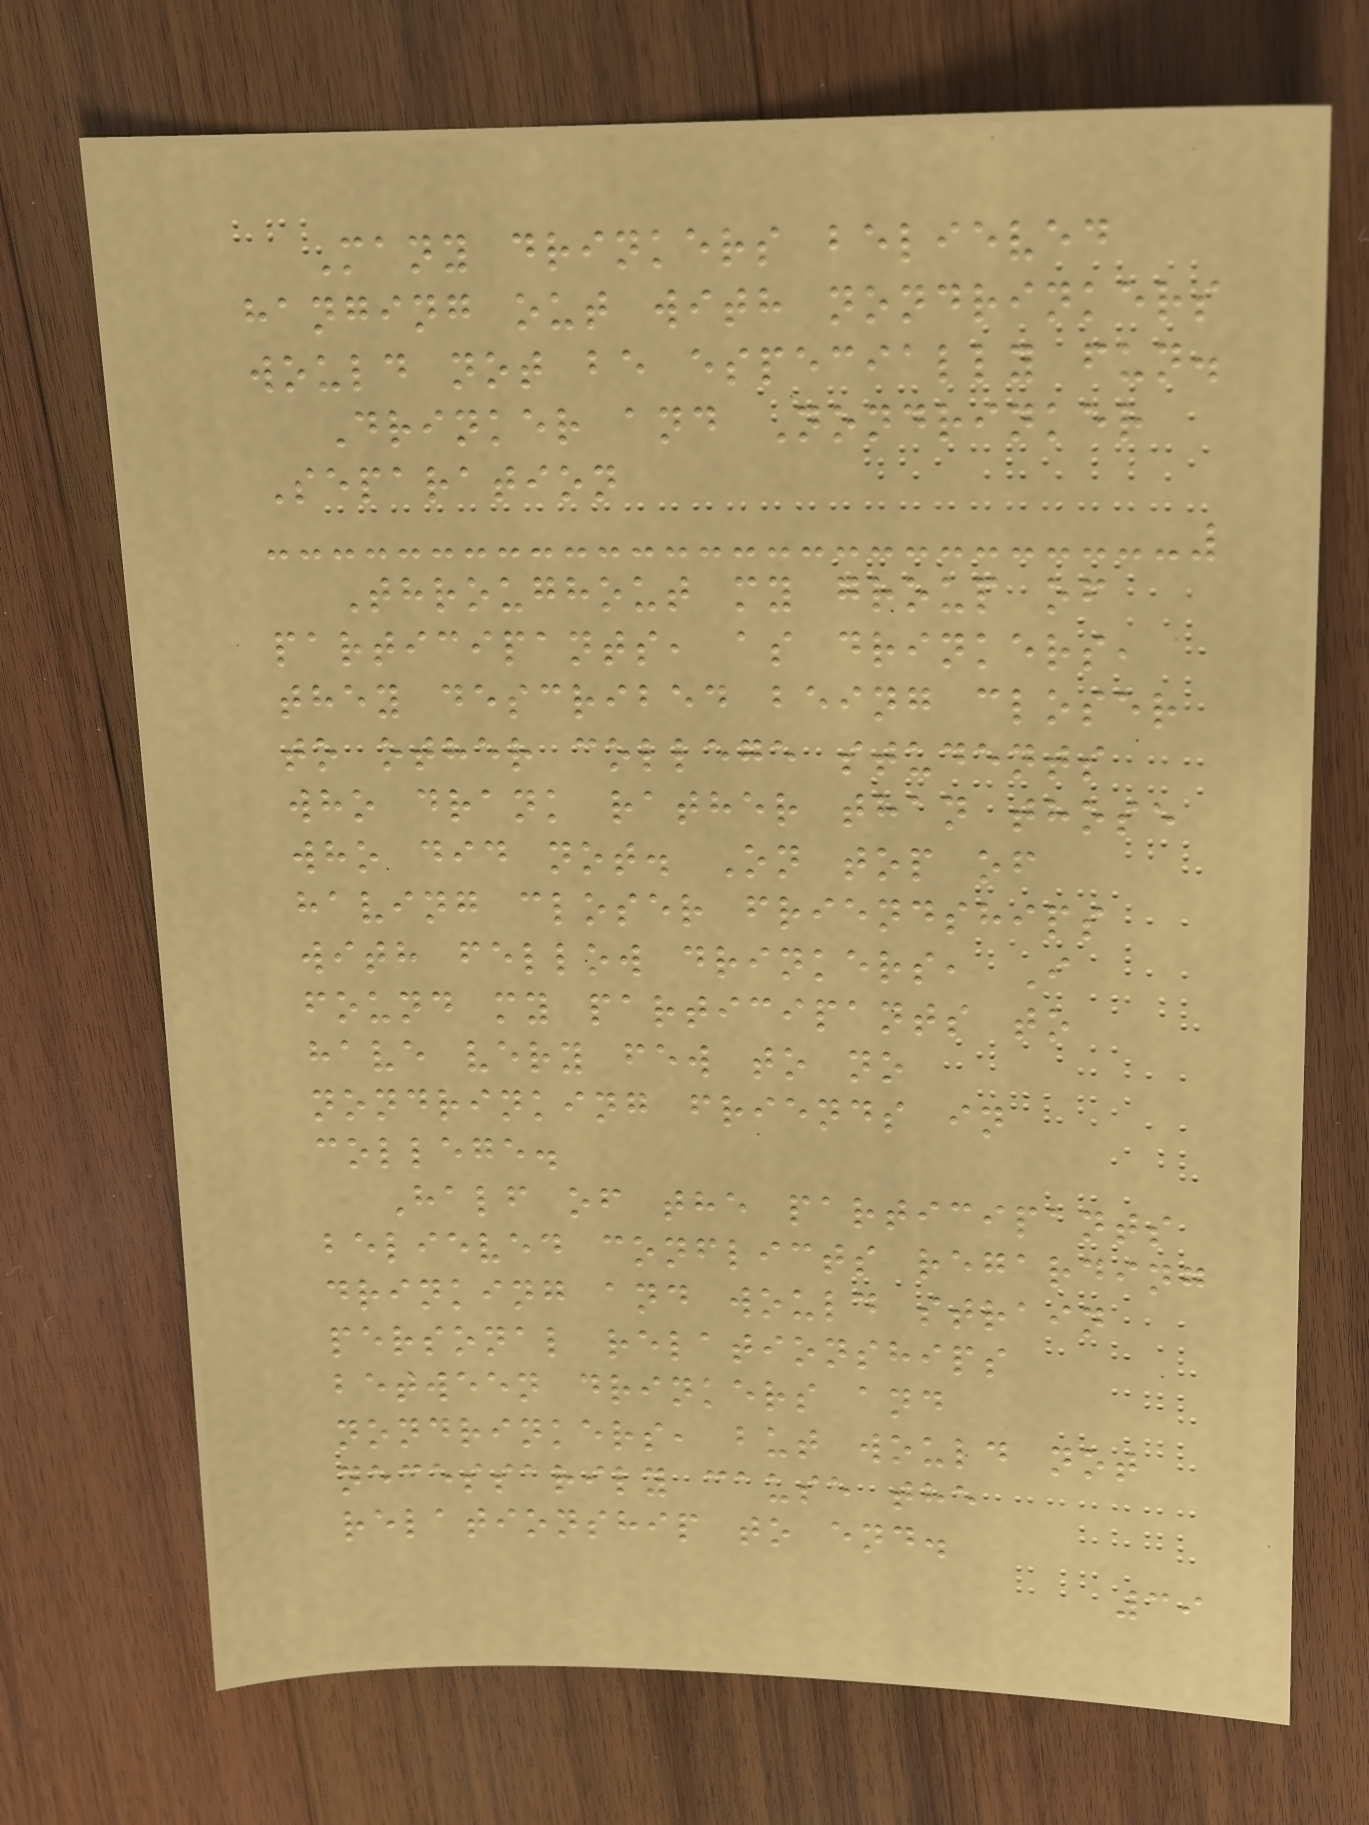Many drinkers believed
hanging out with nondrinkers
would not be especially fun.
Drinker and Nondrinker
Separation
Throughout my group of
participants, as drinkers,
they described being closer
to other college students
who drank rather than those
who did not. On top of
having closer friendships
with fellow drinkers, I
found my participants to
have very few to no
nondrinking friends in
college.
Half of the participants
believed conflicts regarding
drinking and would strain
personal relationships
between drinkers and
nondrinkers, but would not
necessarily cause the
relationship to end.
39
